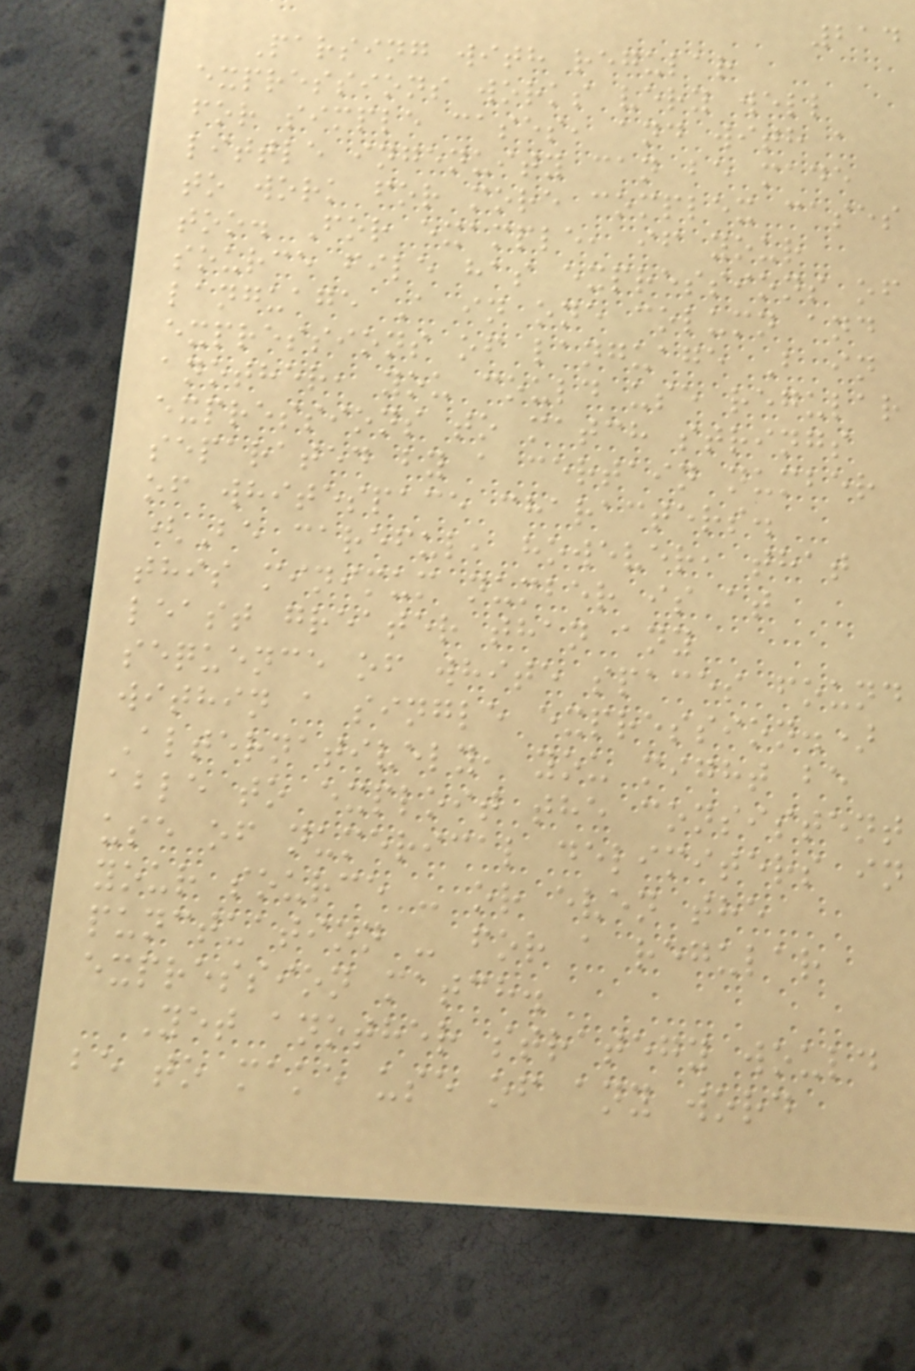214
Parsing with regular
expressions works very well
for simple cases, and with a
little ingenuity can be made
to work for more complex cases
too. For example, if your
source file has expressions of
language A in one column and
expressions of language B in
another, you could use regular
expressions to match strings
separated by a certain number
of whitespace characters.
(Be careful, however, that
this minimum number is at
least greater than any
sequence of white spaces found
within a single expression.)
Alternatively, you might be
able to exploit the consistent
use of numerical delimiters in
your source - or even the
punctuation - for a regular
expression match.
Yet another strategy would
be to make use of any word
